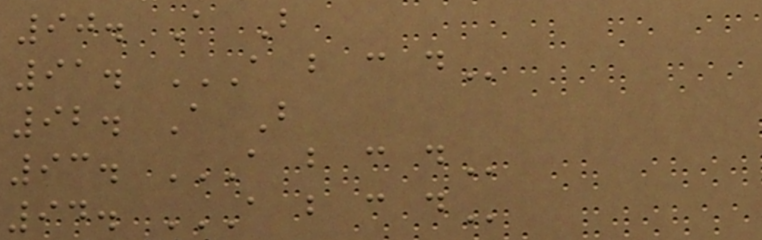90. A B
91. A B C D
92. A B
93. A B C D
94. A B C D
